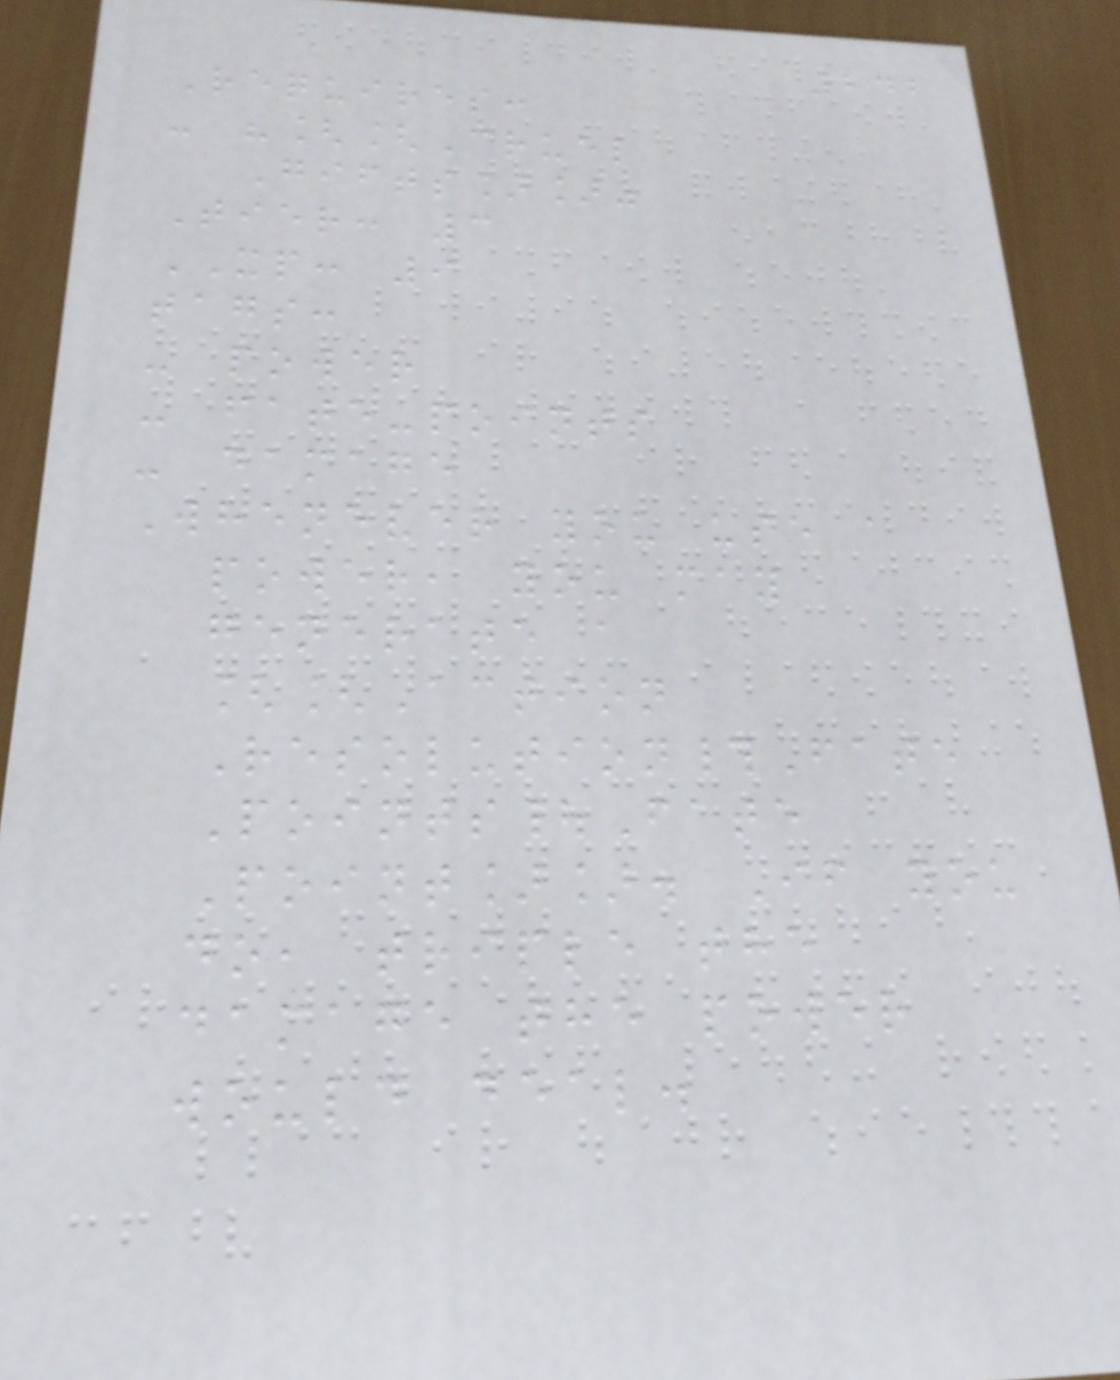242
Requires:
- "[[Cruel
Gifts]]"
Tier: 3
XP: 9
tags:
- power
- fate-points
- damage
Whenever you use a
power, you may
generate a
[[Action
Resolution#Fate
Points|Fate
Point]]. If you
do, triple the
damage the power
would deal.
